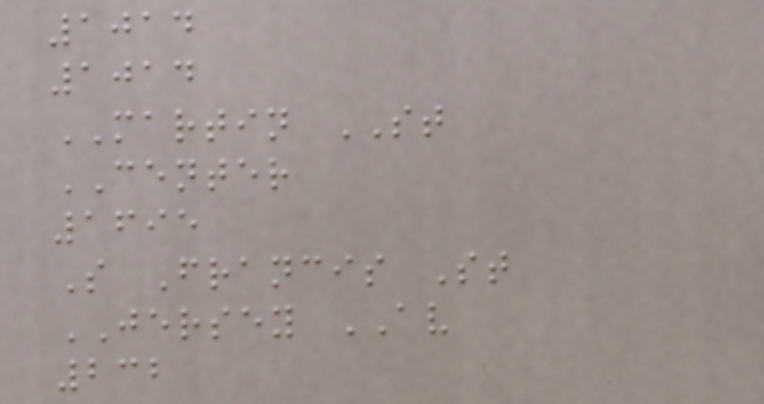1014
1014
MARTIN ST
CENTER
1695
S Francis St
JERSEY AV
232
